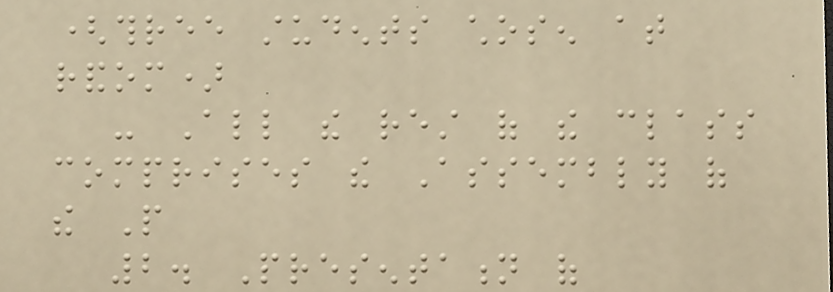(three students chosen at
random)
- All the rest of the class
comprises the Assembly of
the People
2. Presentation of
